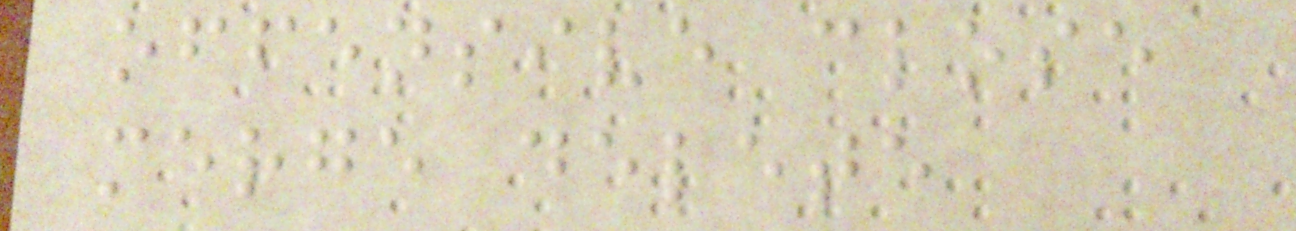offensive close
merge delete
